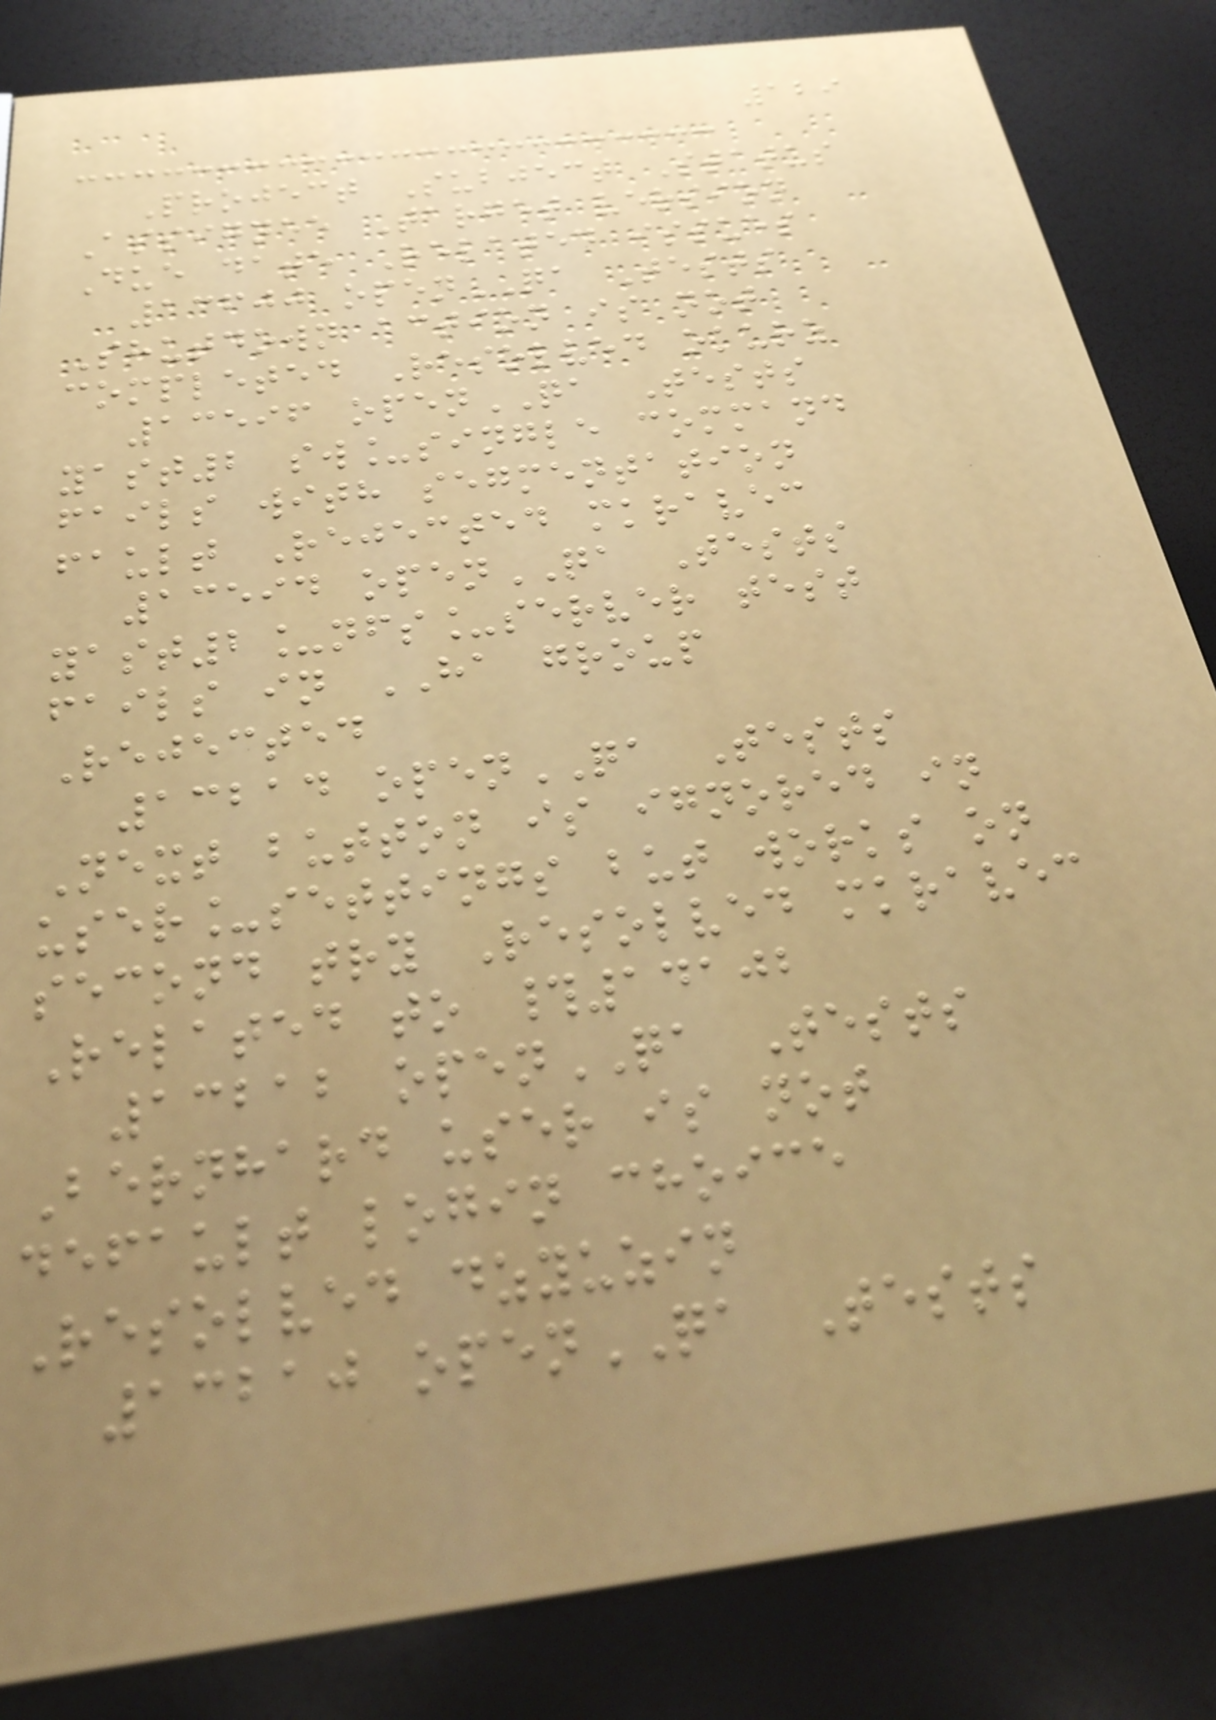129
Project Subject Status
Assignee Target version
Due date Related issues
13600 openQA Tests
Shutdown action is not
completed Resolved okurz
13596 openQA Tests
yast2 sw_single command
fails with segmentation
fault Rejected mkravec
13594 openQA Tests
yast2_nfs_server test
fails in HA group
Rejected
13214 openQA Tests
Next button is ignored in
user_settings but works on
second try Resolved mkravec
Related to #14102
13212 openQA Tests
Bernhard user is not
default login choice
Resolved dzyuzin
13210 openQA Tests
